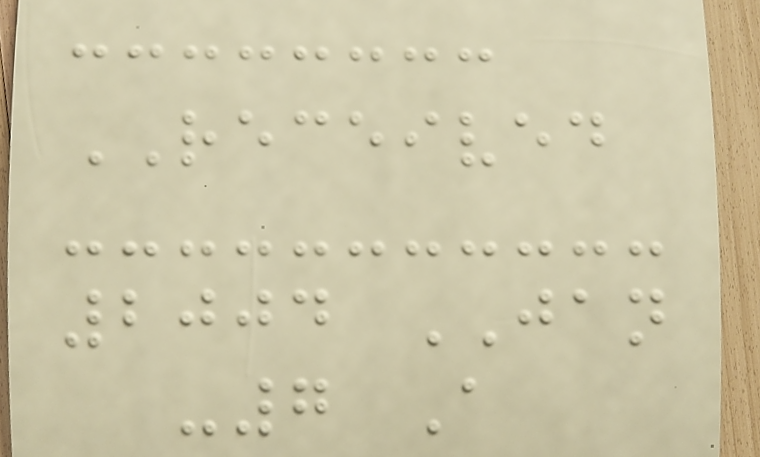RECEIVED
2004 JAN
-7 A
